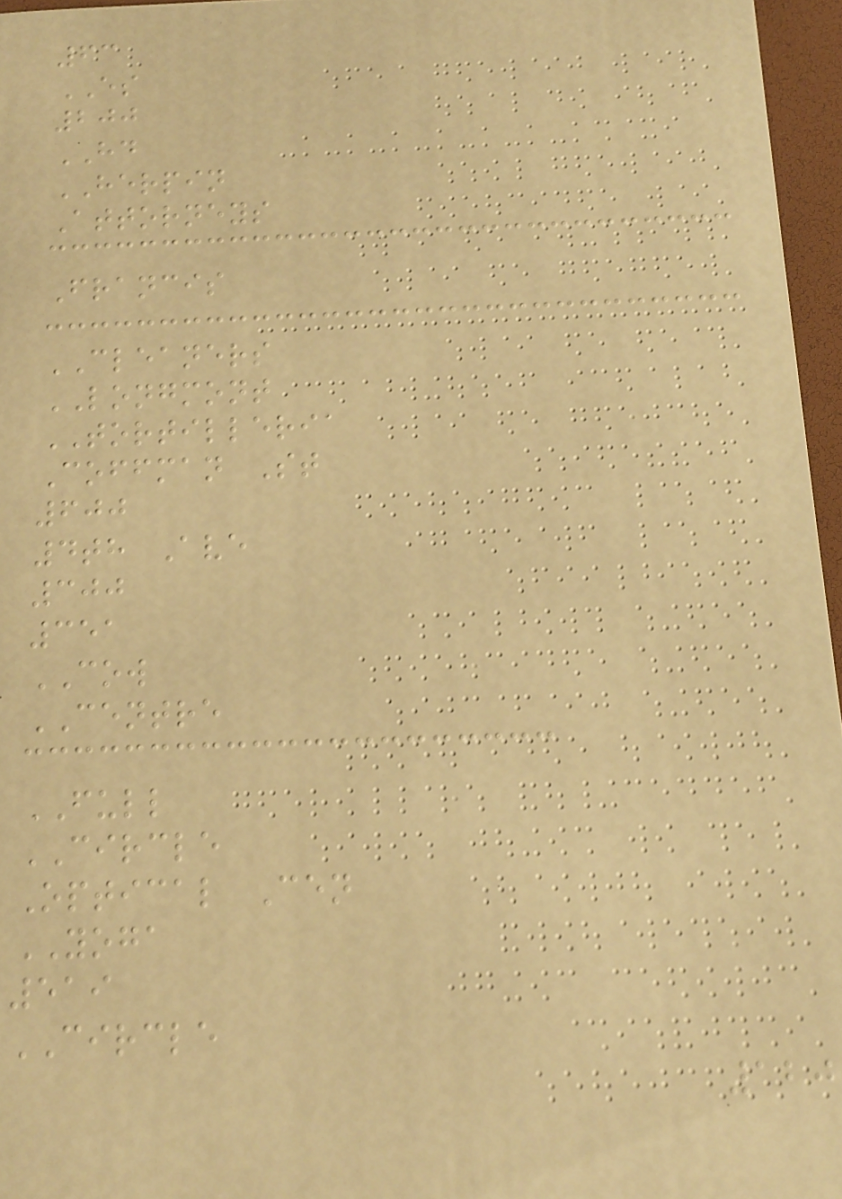63
ES
200
HD
HERPIN
Attorneys
Francis
CLEANERS
LONGMONT
TORTILLERIA
Coffman St
600
4th Ave
300
351
COW
CENTRE
FULL
CIRCLE
Optical Cen
YOGA
519
CIRCLE
120
